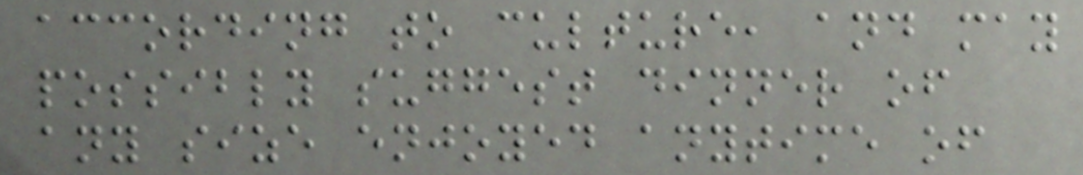according to culture, and may
possibly suggest dinner of
any size enjoyed anytime of
